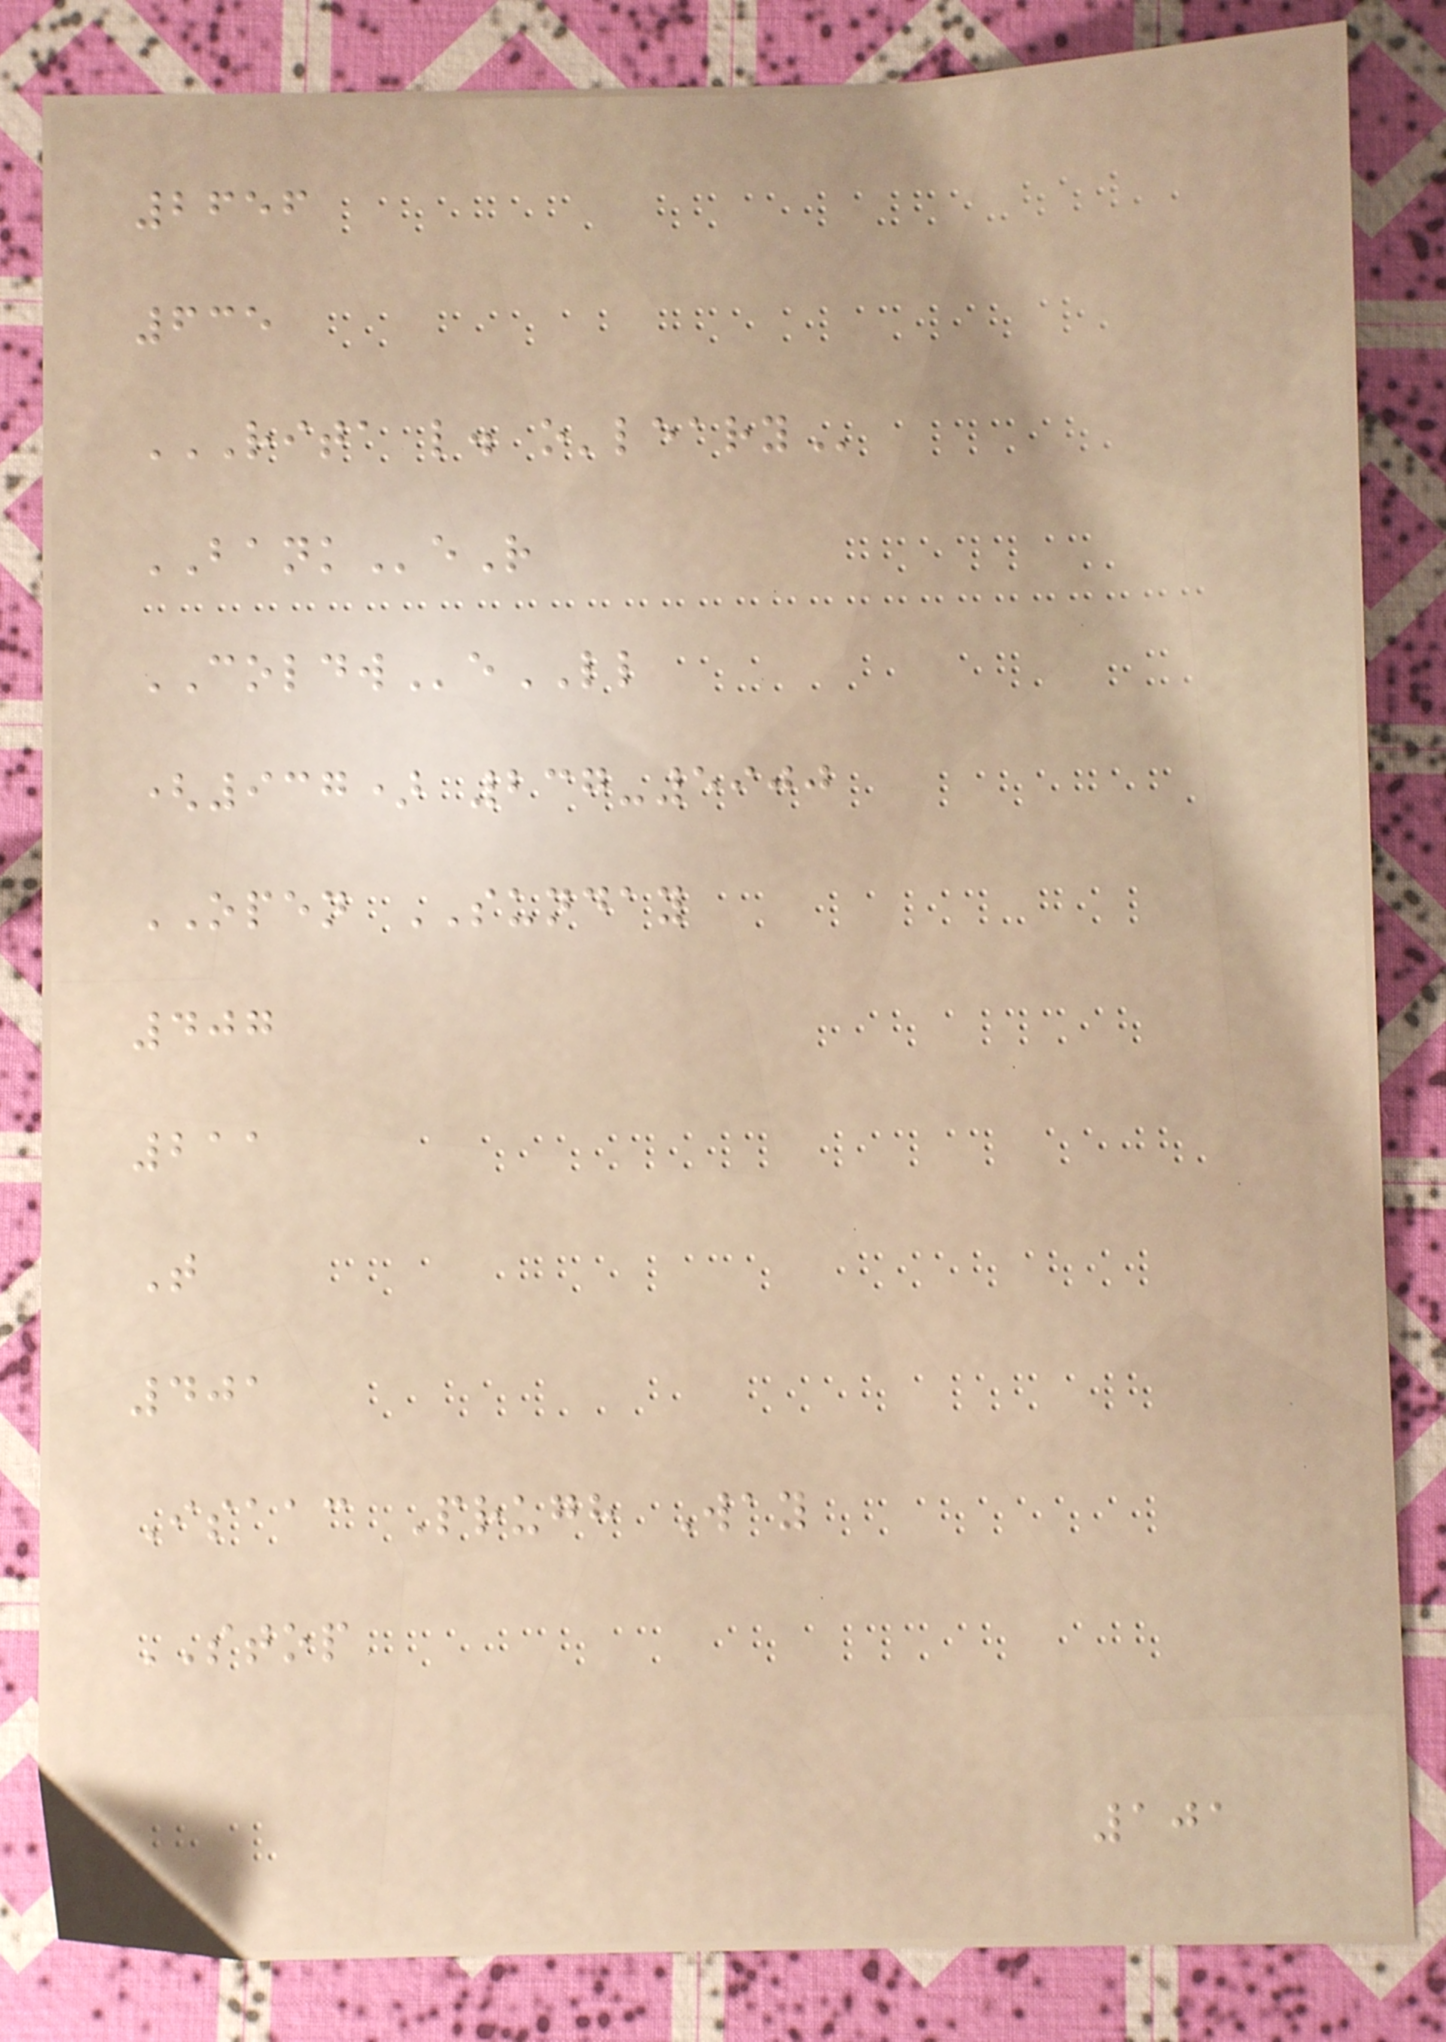2656
635
RITA L. O'LEARY
BANKeR
COLDWeLL
(937) 237-5900
OPEN SUNDAY
407
211
T
401
Isaac Prugh Way
STOP
101
